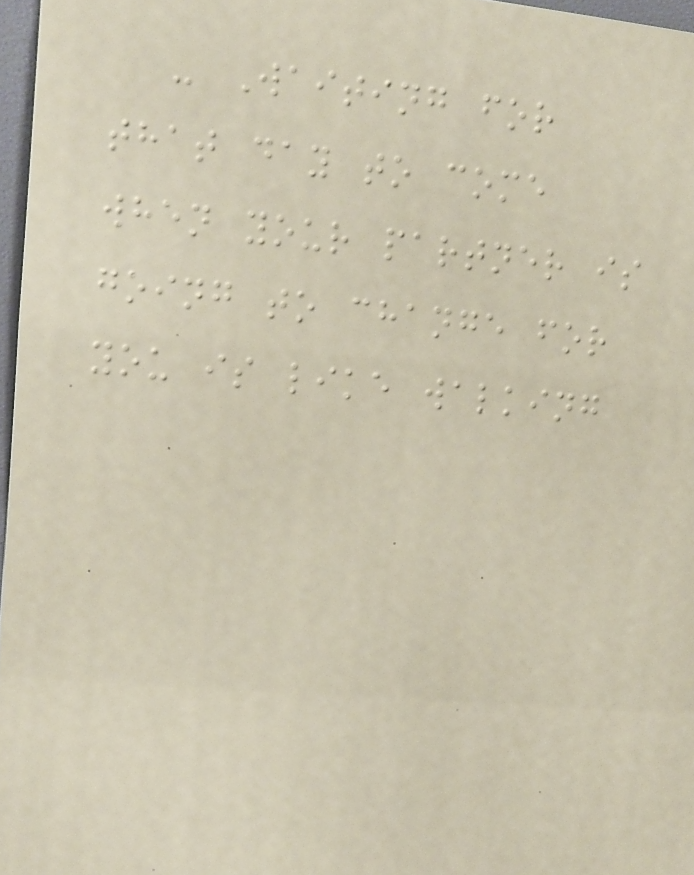- Waiting for
that day to come
when your partner is
going to change for
you is like walking
